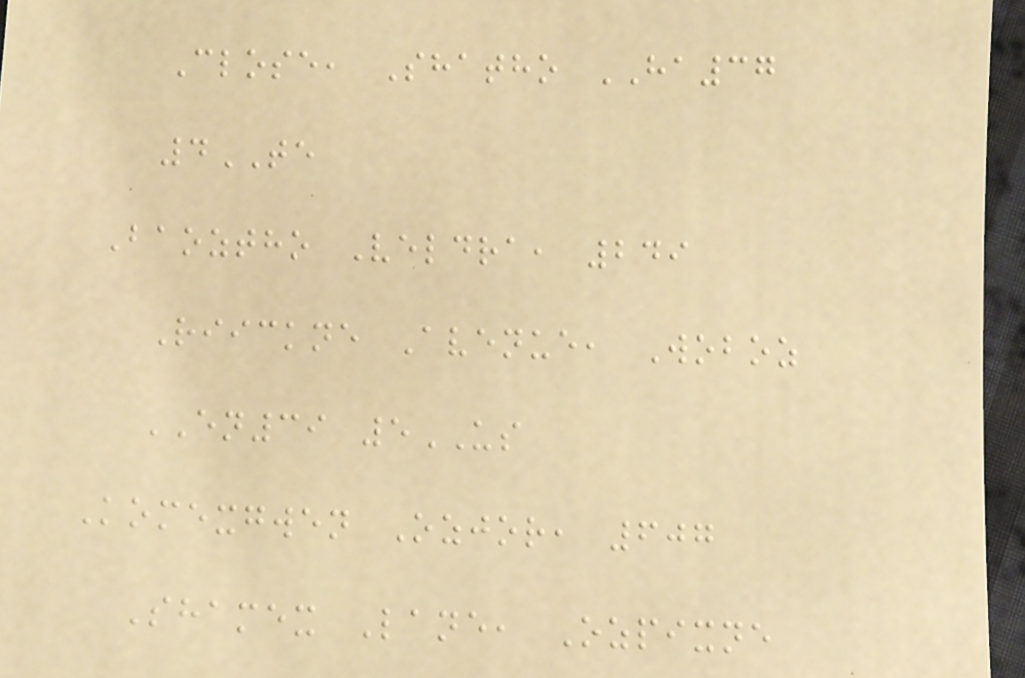Close, Shatho HA37
4TE
Baoztho Veldra, 249
Riickne Avenue, Woboz
EN39 5US
Komexgwen Ozjor, 607
Shamex Lane, Ozpixne
